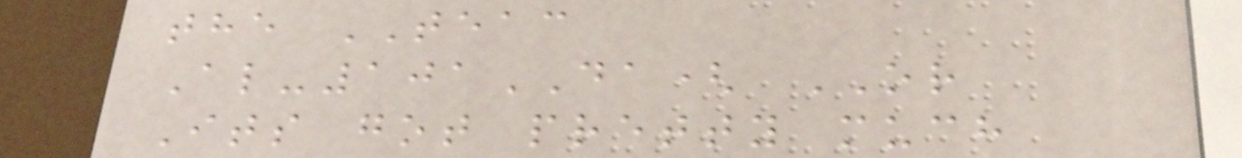the TEAC
Al-101DA( OR
Its got pretty much
